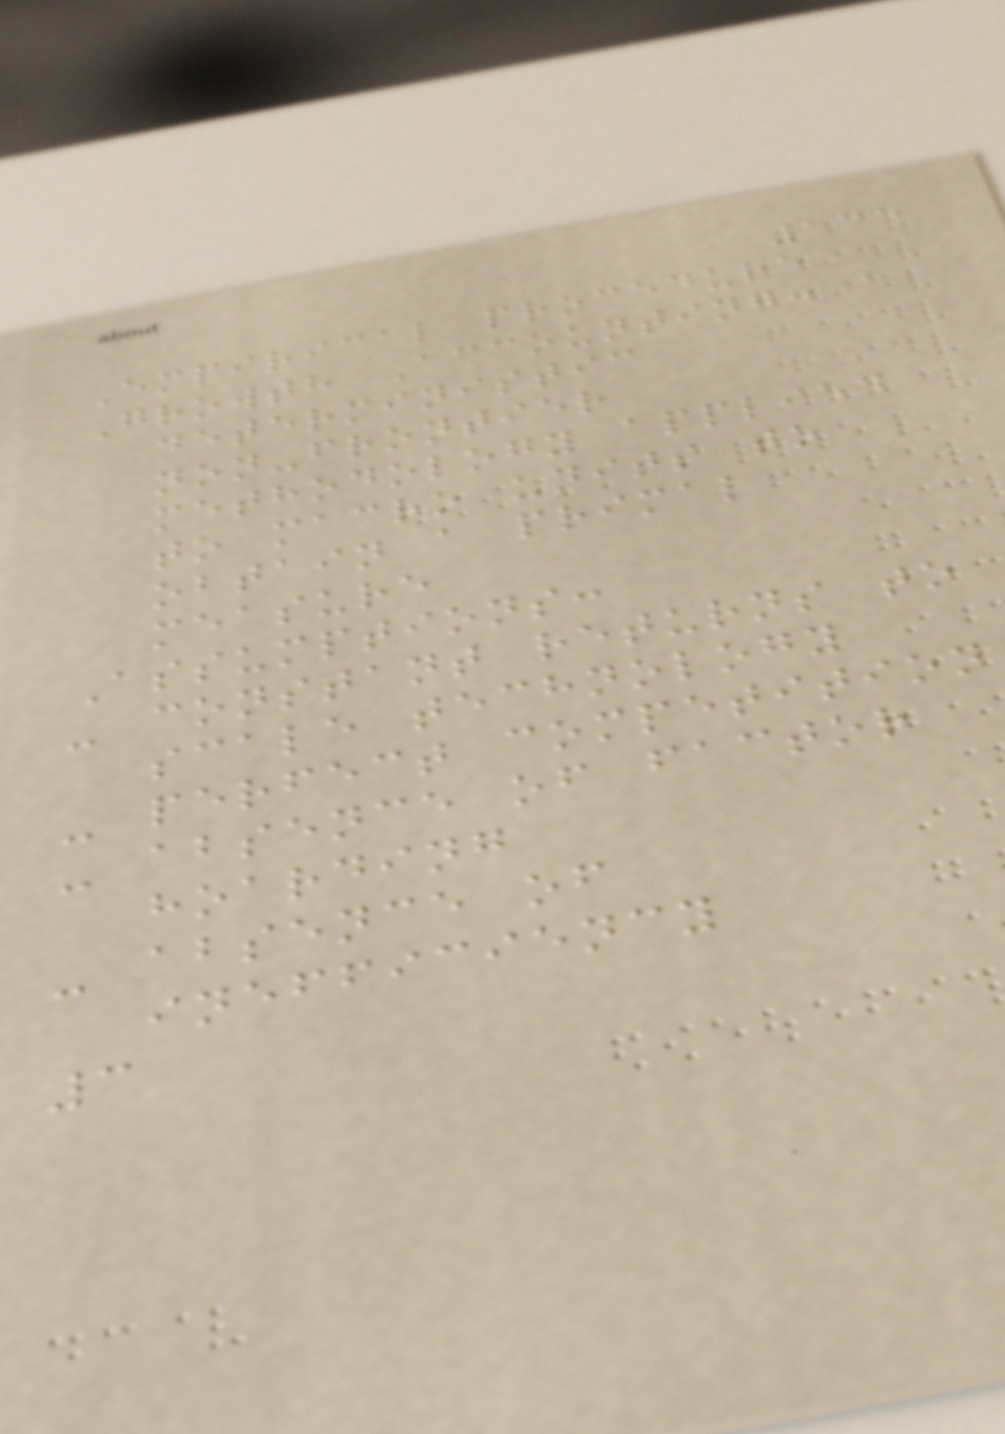135
Empirical procedure
Growth Accounting: a
deterministic
non-frontier
methodology applied
to macro units to
obtain a primal
measure
Assumptions:
- constant returns to
scale technology
- perfect competition
- absence of factor
hoarding
- absence of
inefficiency
3
